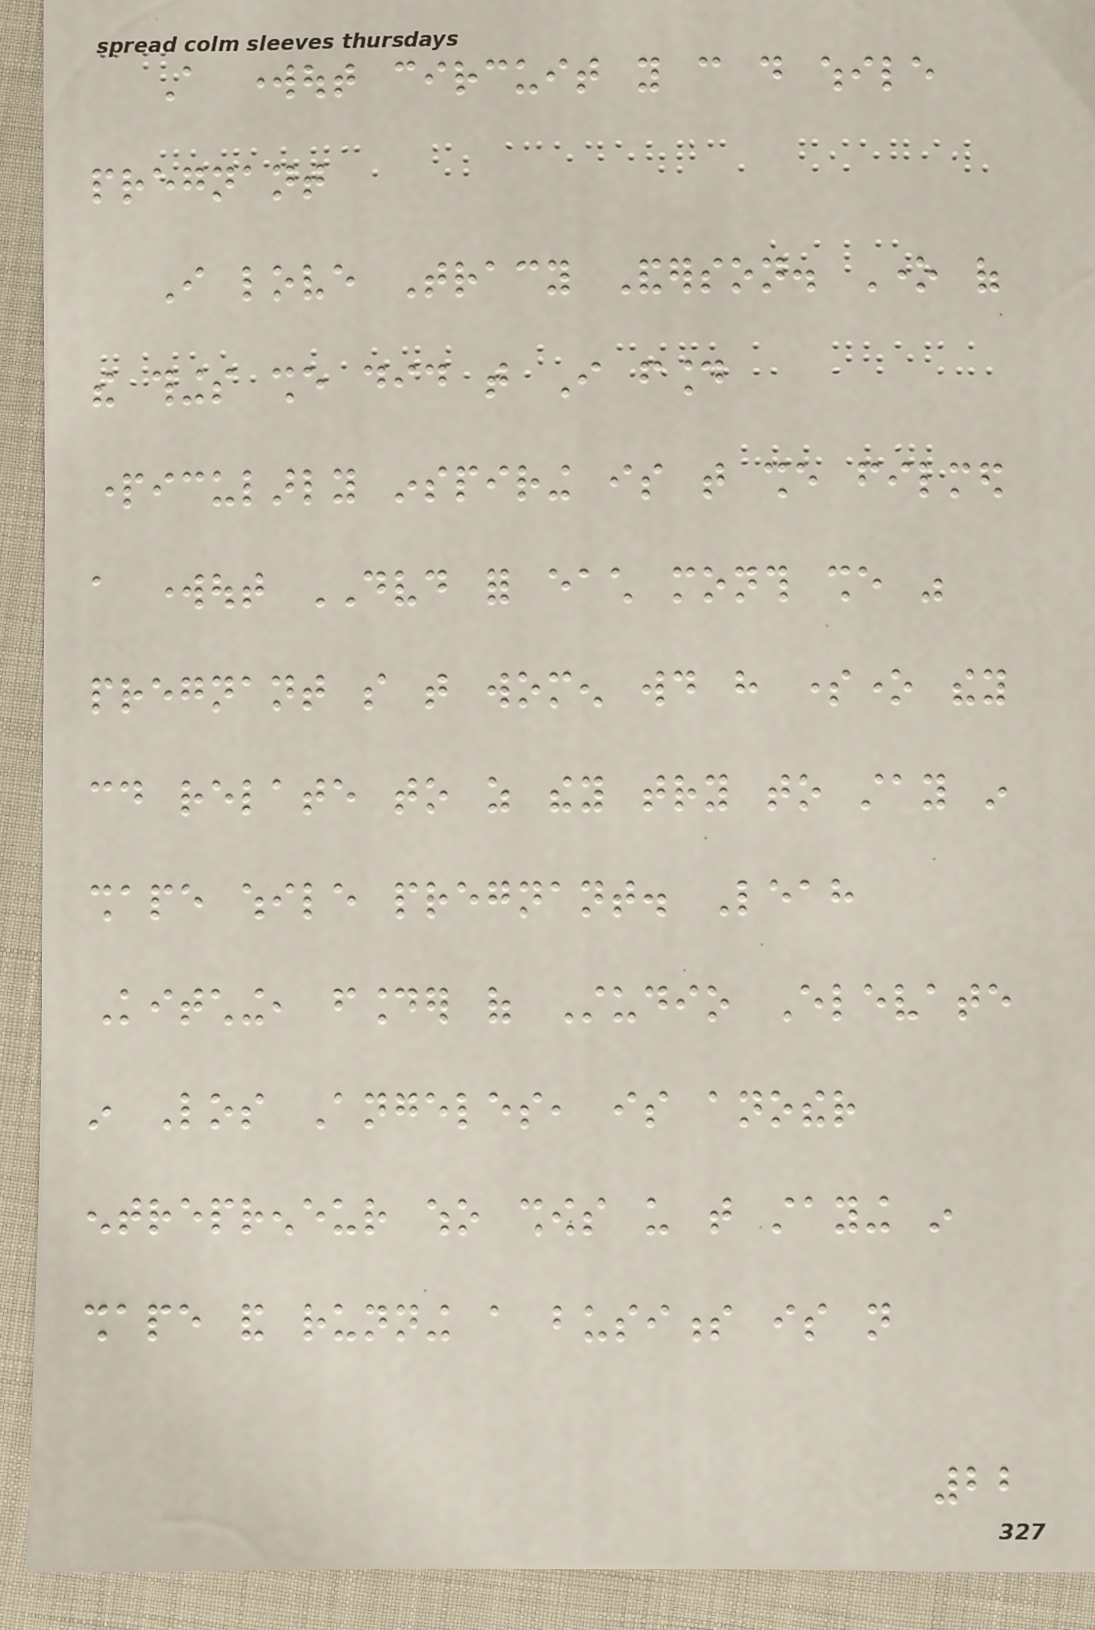A workout circuit you can do while
pregnant
I love Tracy Anderson. One of
the things she did that I found
particularly inspiring is that she filmed
a workout DVD for each month she was
pregnant so that women would have someone they
could relate to as they try to stay in
shape while pregnant. Leah
Kitching, founder of Studio Elevate
in Los Angeles, is another
entrepreneur who shows us that staying in
shape and running a business is not
22
